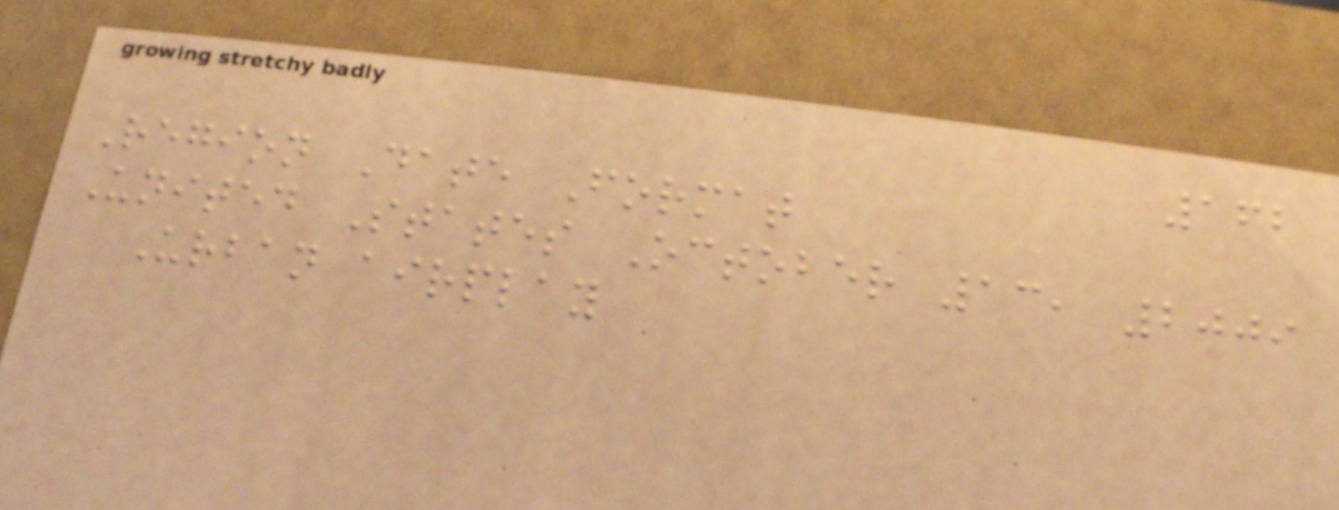162
Region Date Format
United States October 13, 2009
Urban airplay
